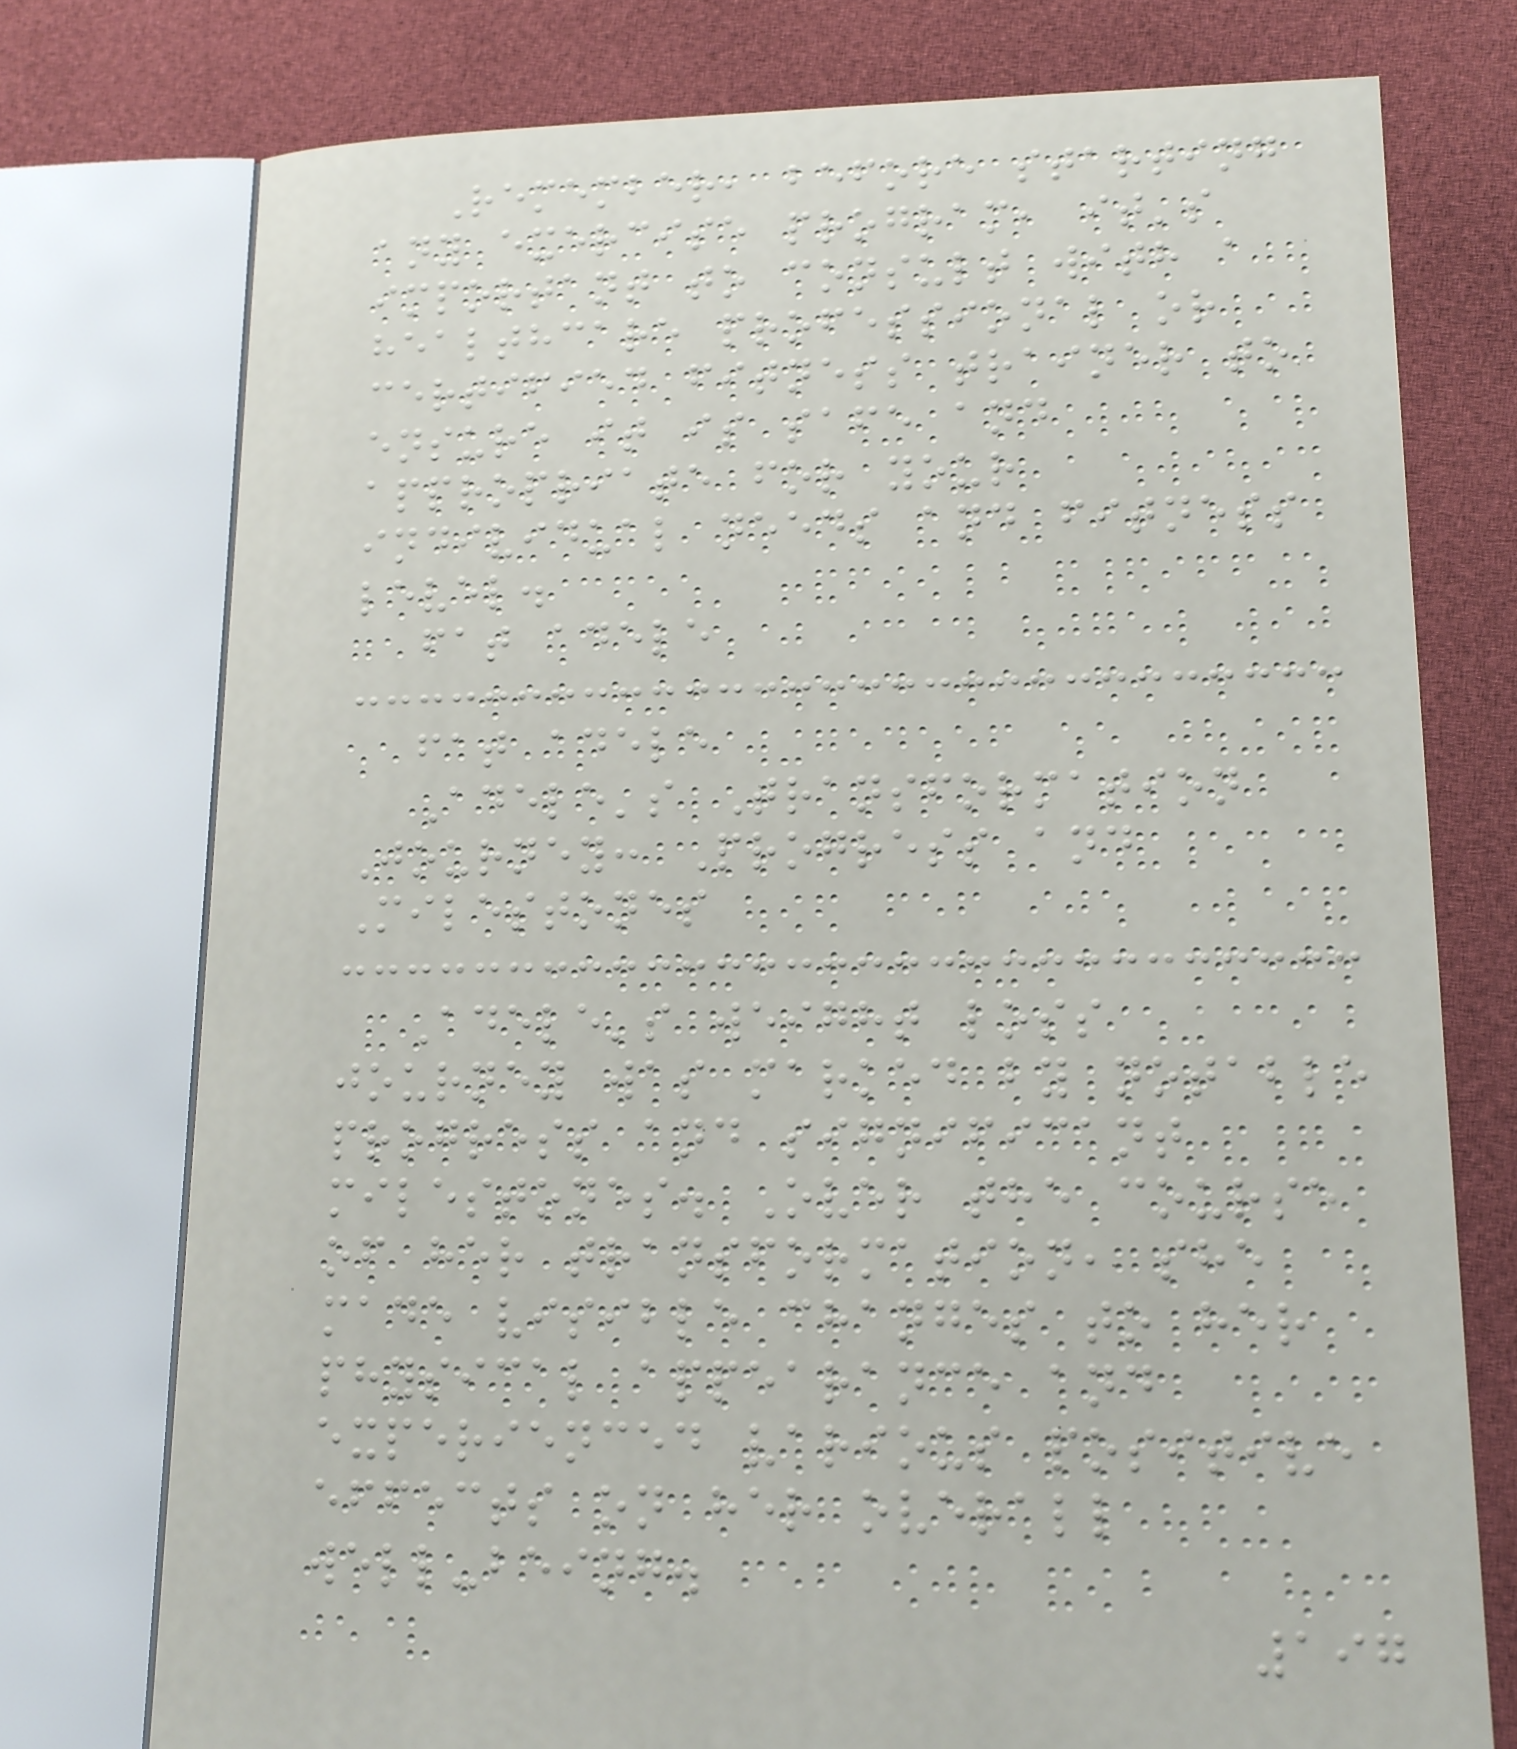Remember, before starting
any exercise program, it's
important to consult with a
healthcare professional or
certified fitness trainer to
ensure it is safe and
appropriate for your
individual needs and fitness
level.
fat adele
fat adele
Adele's Transformation
Journey: Progress and
Milestones
Adele's weight loss
journey was marked by notable
progress and significant
milestones. Over the course
of her transformation, she
made visible changes to her
physical appearance and
experienced various positive
effects on her overall
well-being.
197
